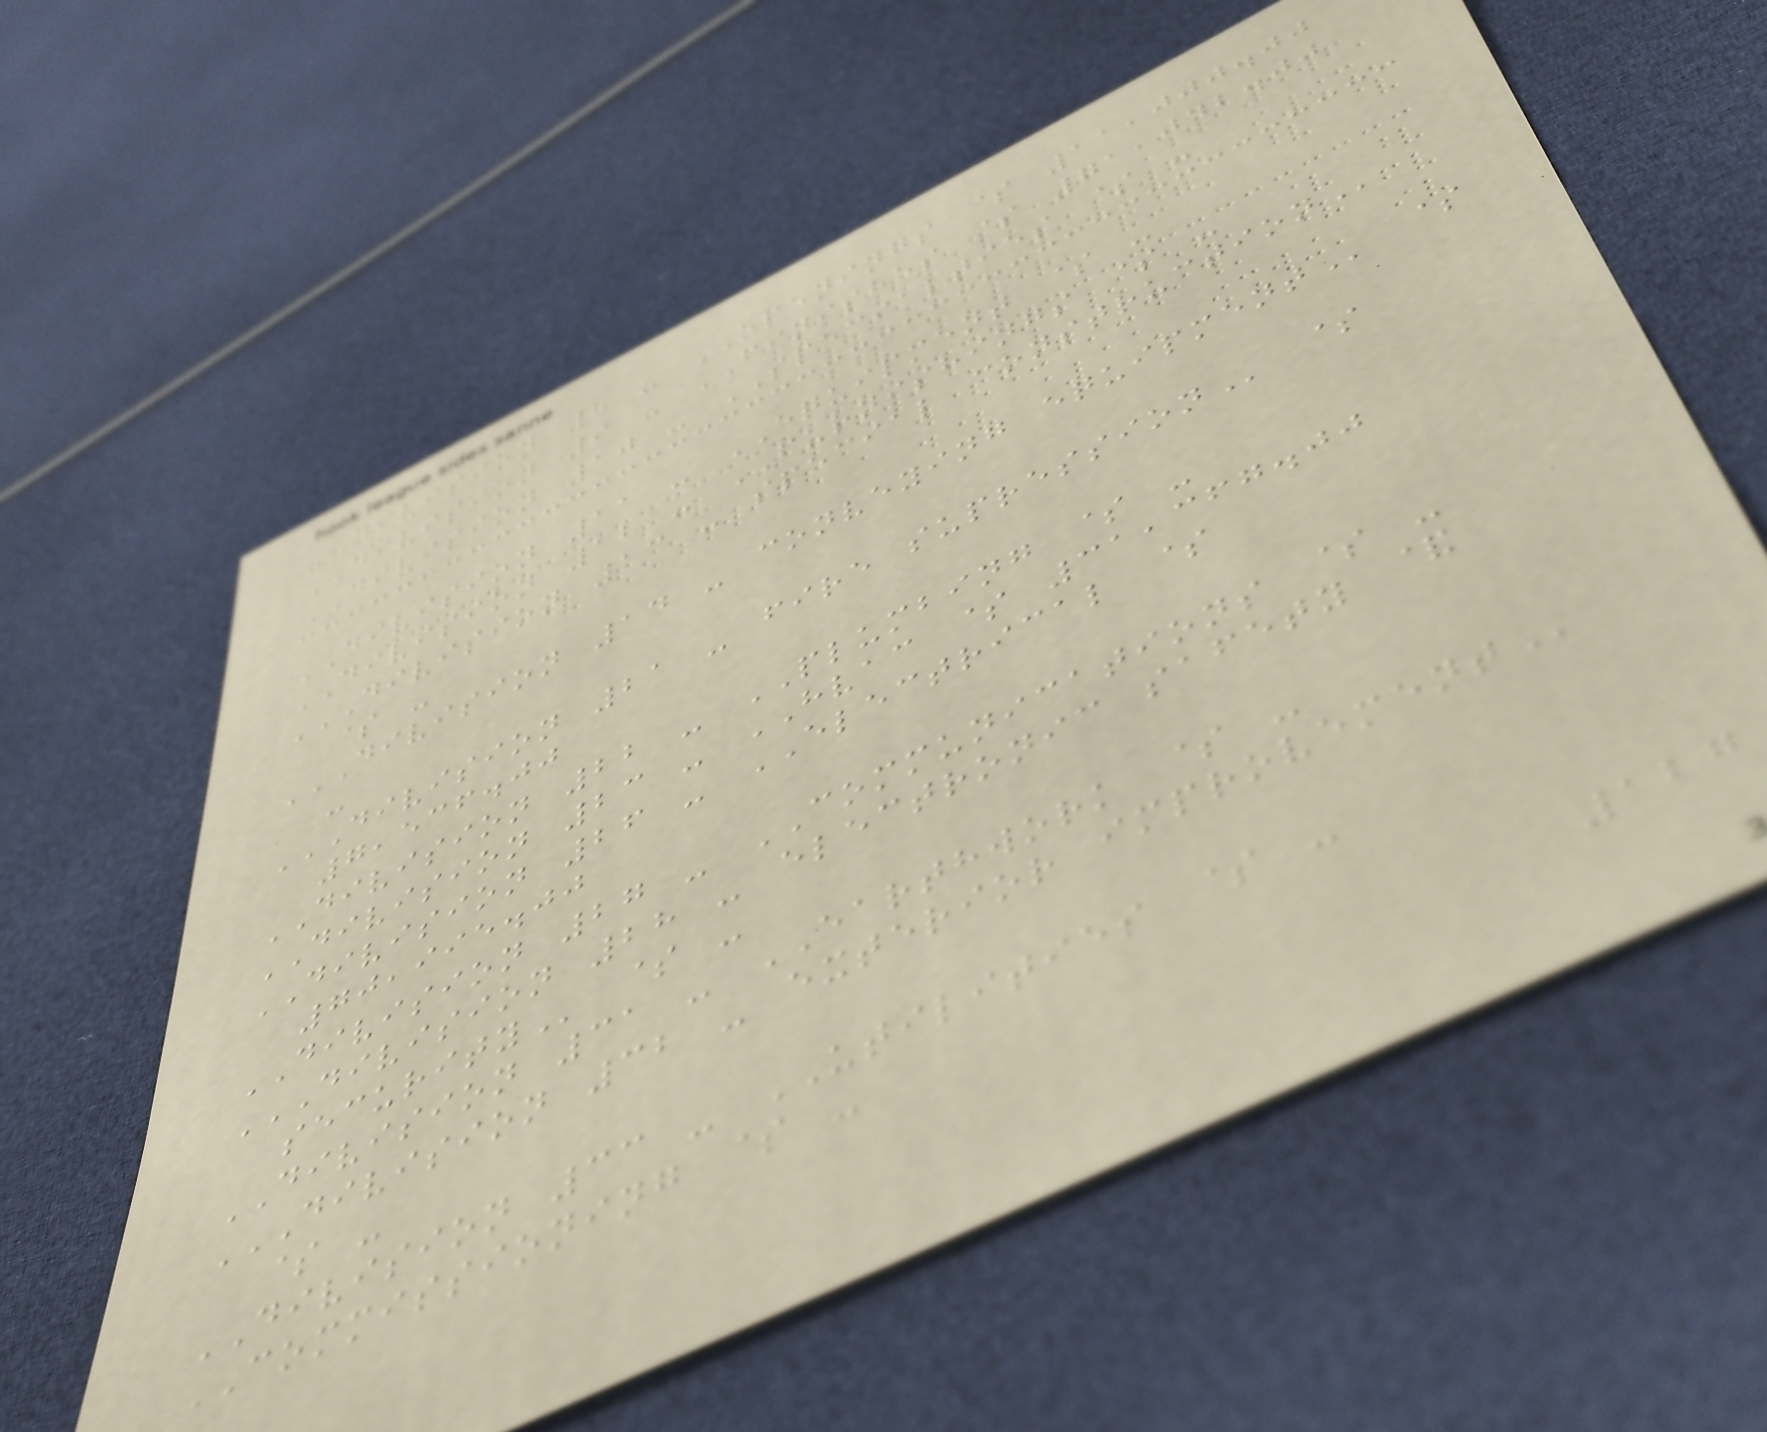DIVISION 8 - OPENINGS $ 11,000.00
DIVISION 9 - FINISHES $ 71,042.00
DIVISION 10 - SPECIALTIES $ -
DIVISION 11 - EQUIPMENT $ -
DIVISION 12 - FURNISHINGS $ -
DIVISION 13 - SPECIAL CONSTRUCTION
$ -
DIVISION 14 - CONVEYING EQUIPMENT $
-
DIVISION 21 - FIRE SUPRESSION $
7,536.00
DIVISION 22 - PLUMBING $ -
DIVISION 23 - HVAC $ 31,367.00
DIVISION 26 - ELECTRICAL $
70,995.00
DIVISION 27 - COMMUNICATIONS $ -
DIVISION 28 - ELECTRONIC SAFETY &
SECURITY $ -
DIVISION 31 - EARTHWORK $ -
DIVISION 32 - EXTERIOR IMPROVEMENT
$ -
DIVISION 33 - UTILITIES $ -
COMMISSIONING $ -
127
